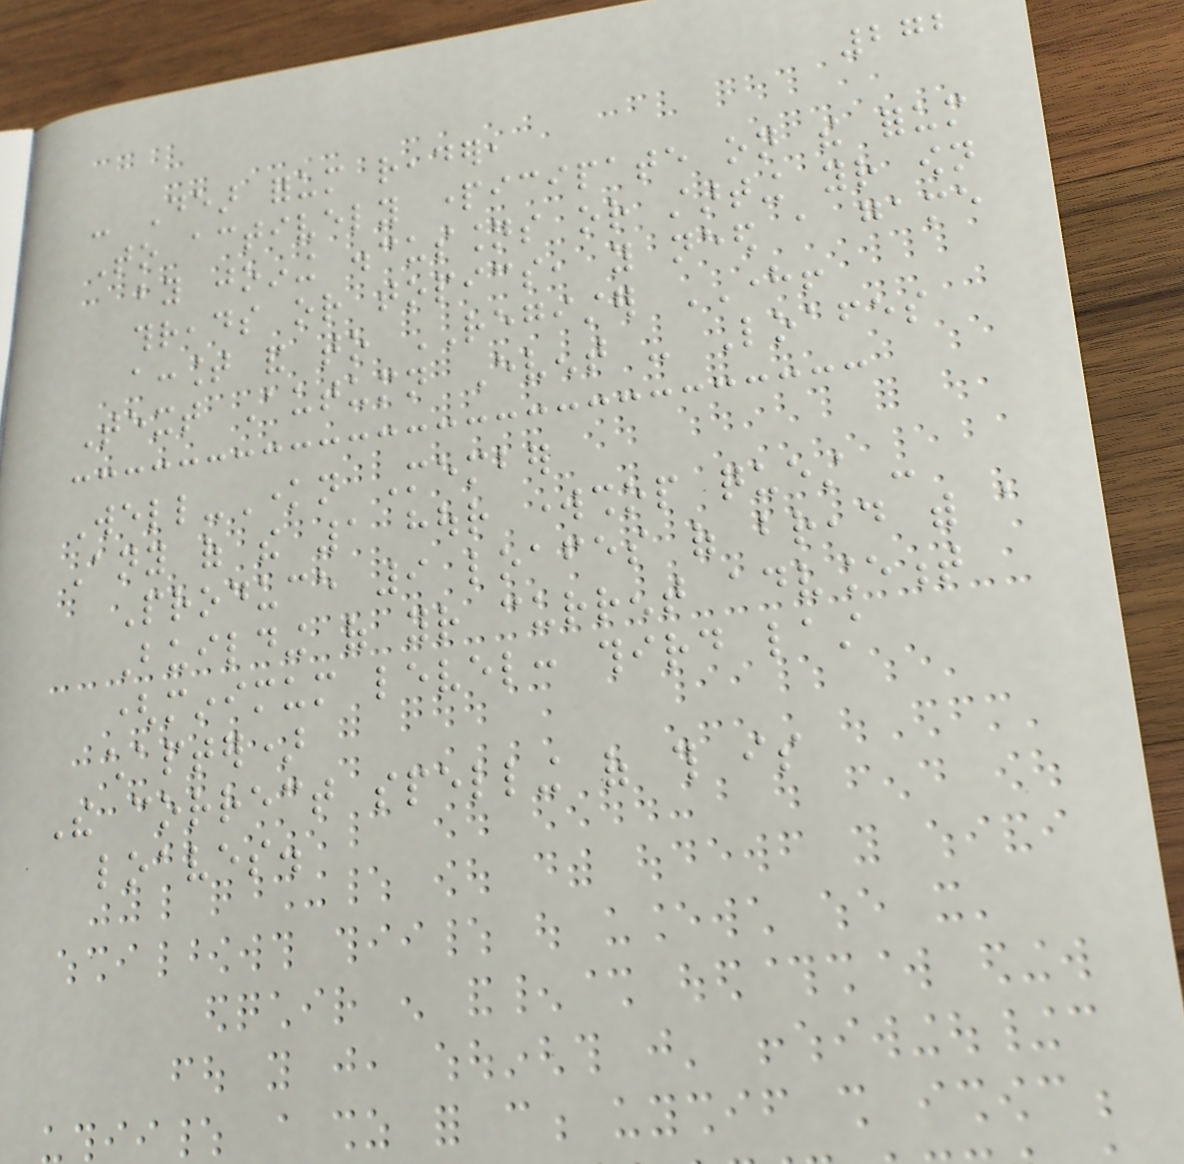272
- Dear forum reader,
To actively participate on the forum
by joining discussions or starting your own
threads or topics, you need a game
account and to REGISTER HERE!
Text Autumn Event - Loafes
Well-Known Member
Any of the 1 hour workshop quest -
Produce 9 loafes of bread with a
Building of your current advancement
(minimum level: third last
chapter)
The correct spelling of this is
loaves.
